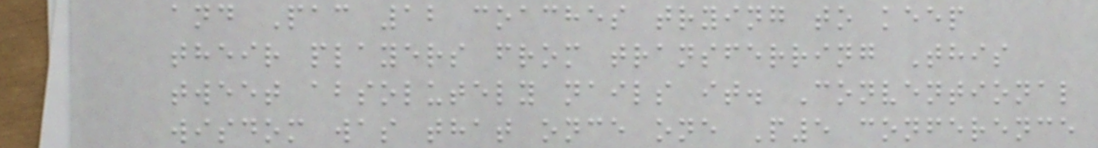and Pac 12 coaches trying to keep
their players from transferring This
tweet absolutely nails it. Conventional
wisdom was that once one P5 conference
